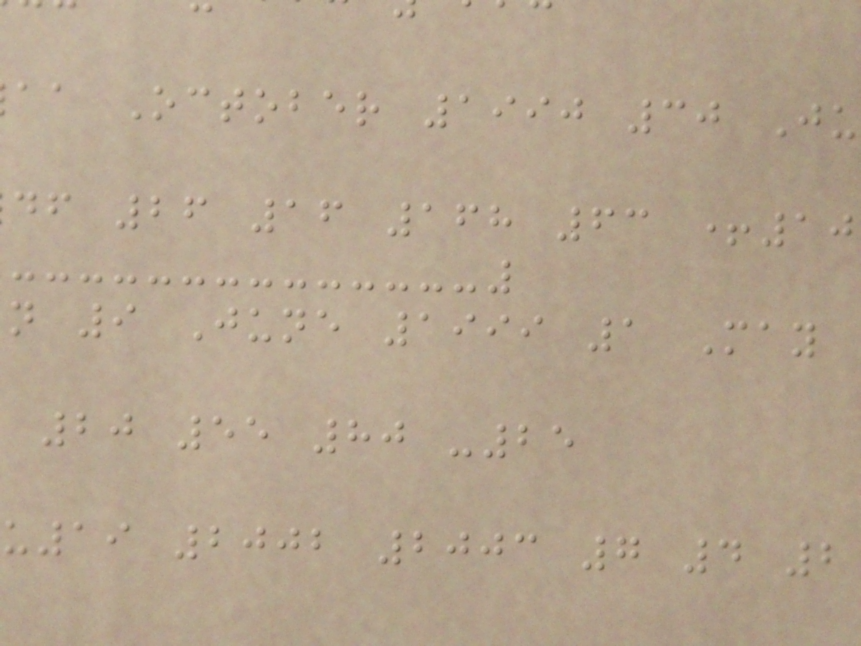aa October 1990 30 Ju
df 26 16 168 63 +10
n 9 June 1999 1 May
20 55 80 -25
u19 2002 2003 7 4 2
